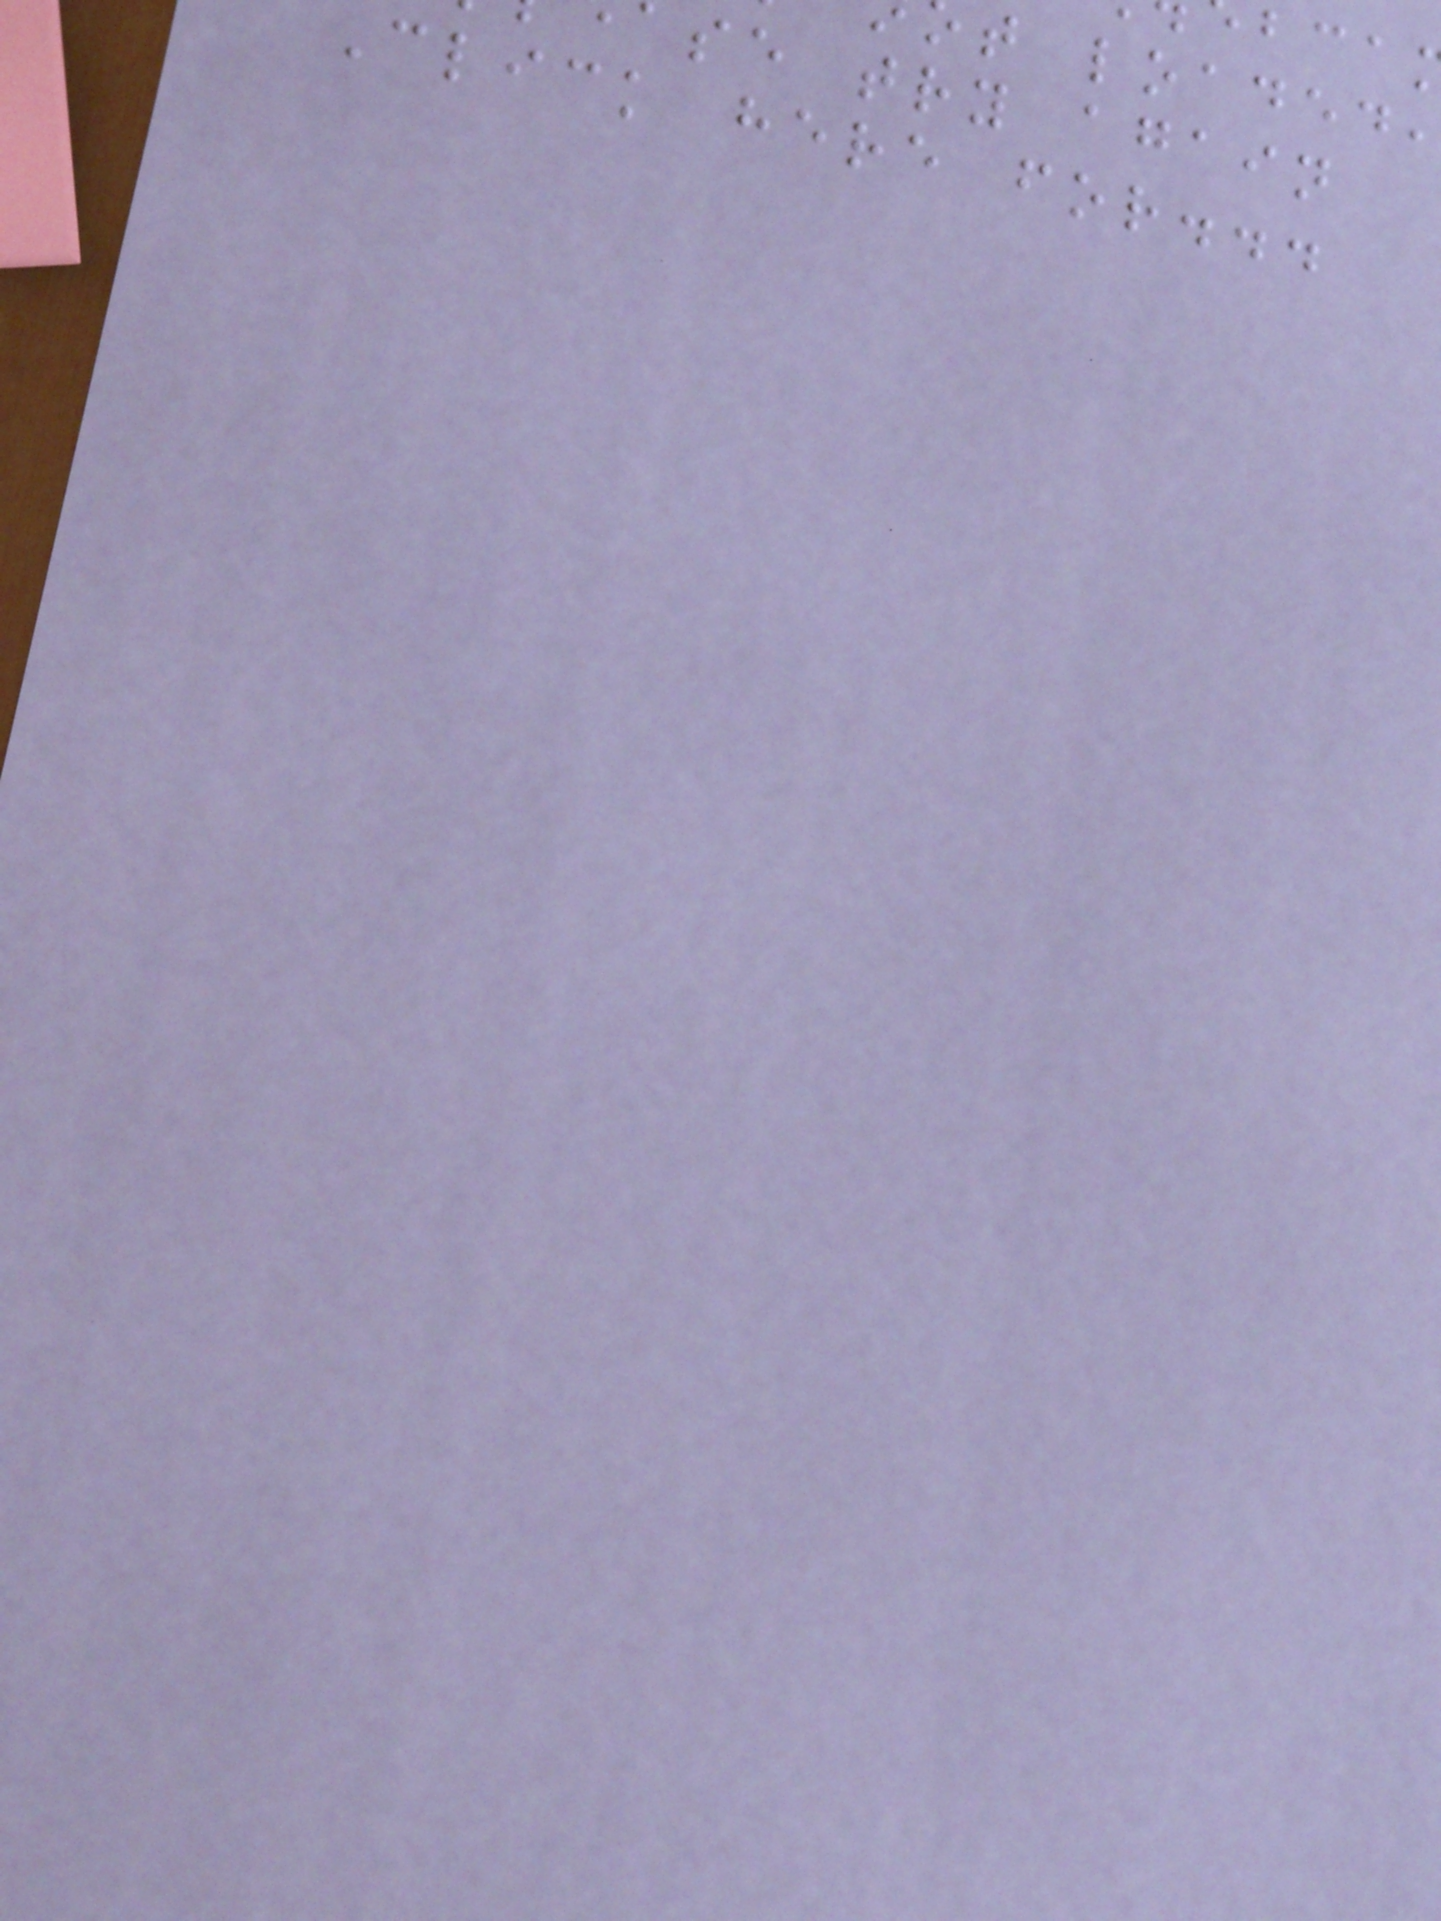t loaded
se try again
Click here for...
